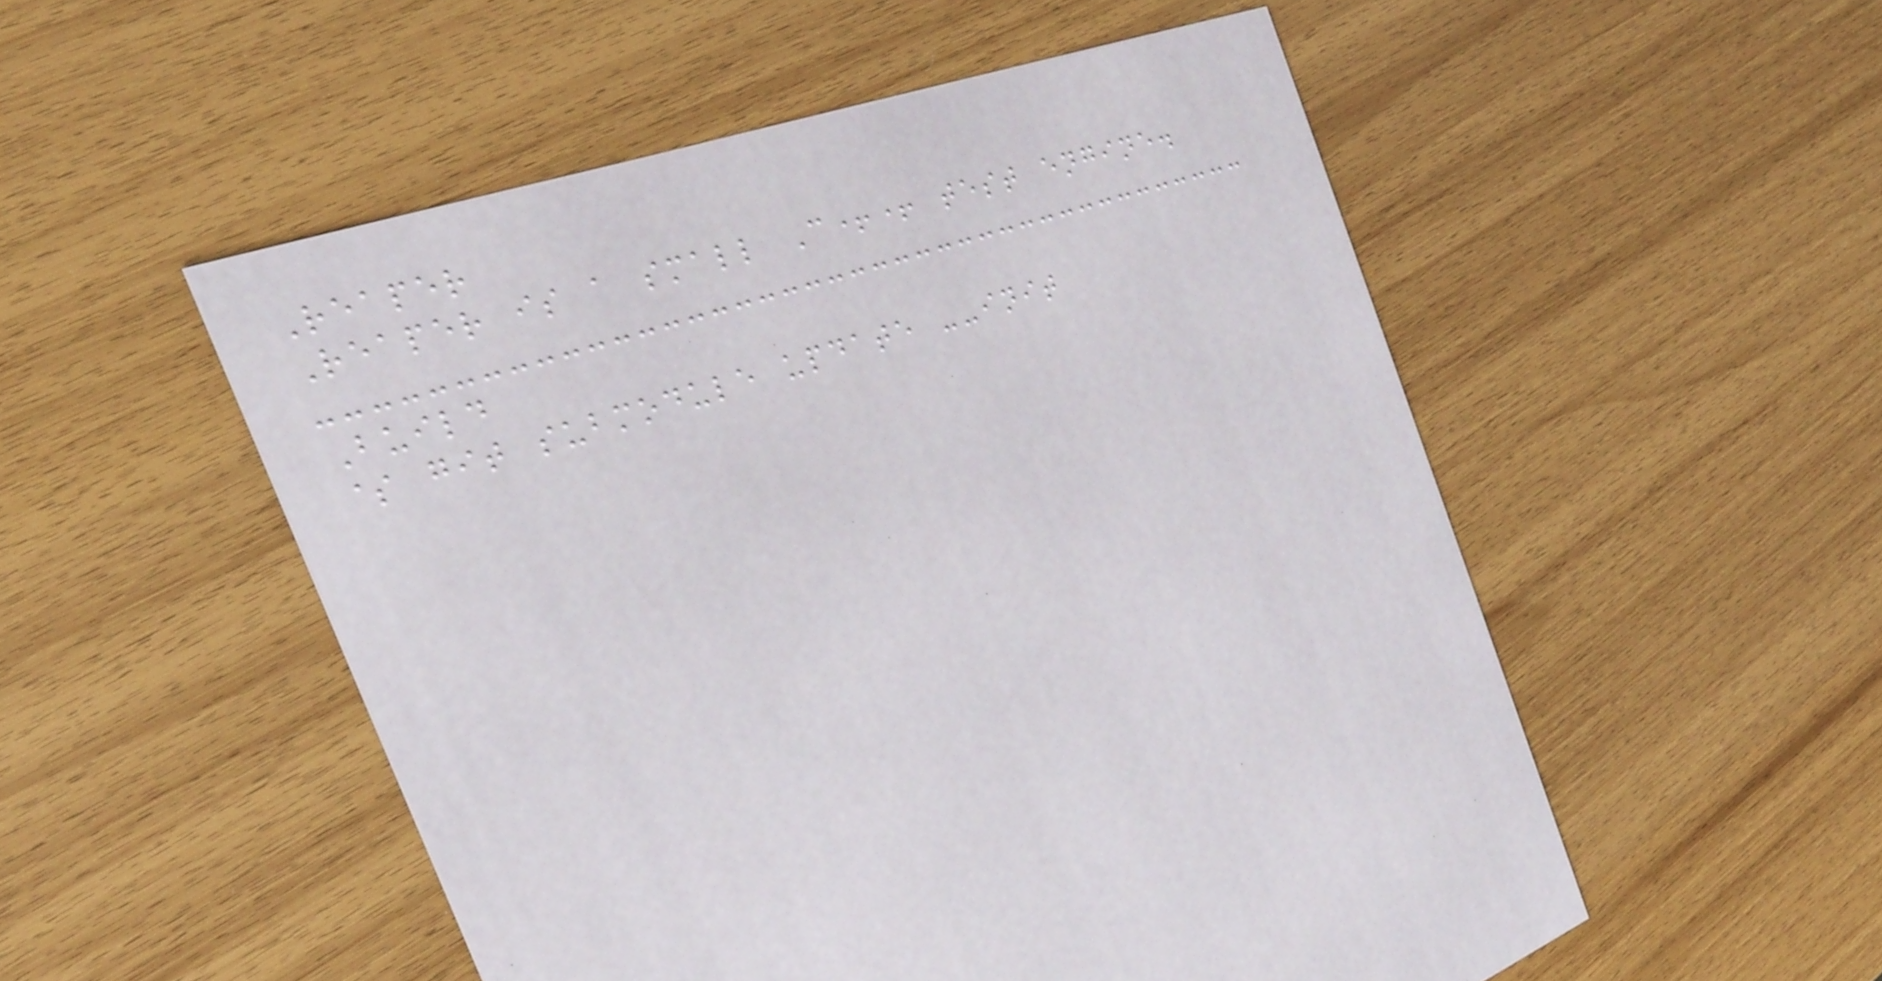Reaper
Reaper is a small C++ test engine.
Build
$ git submodule update --init
